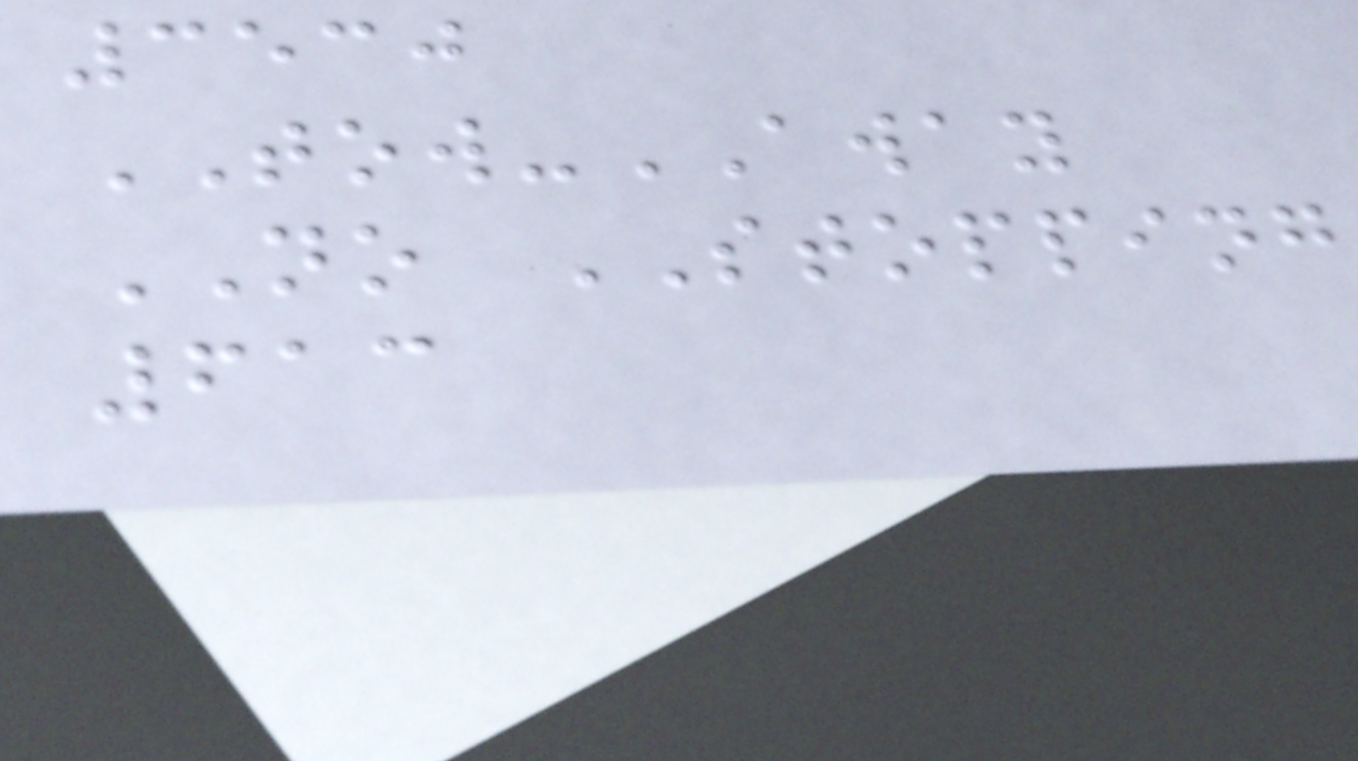3530
TOW-AWAY
NO STOPPING
613
